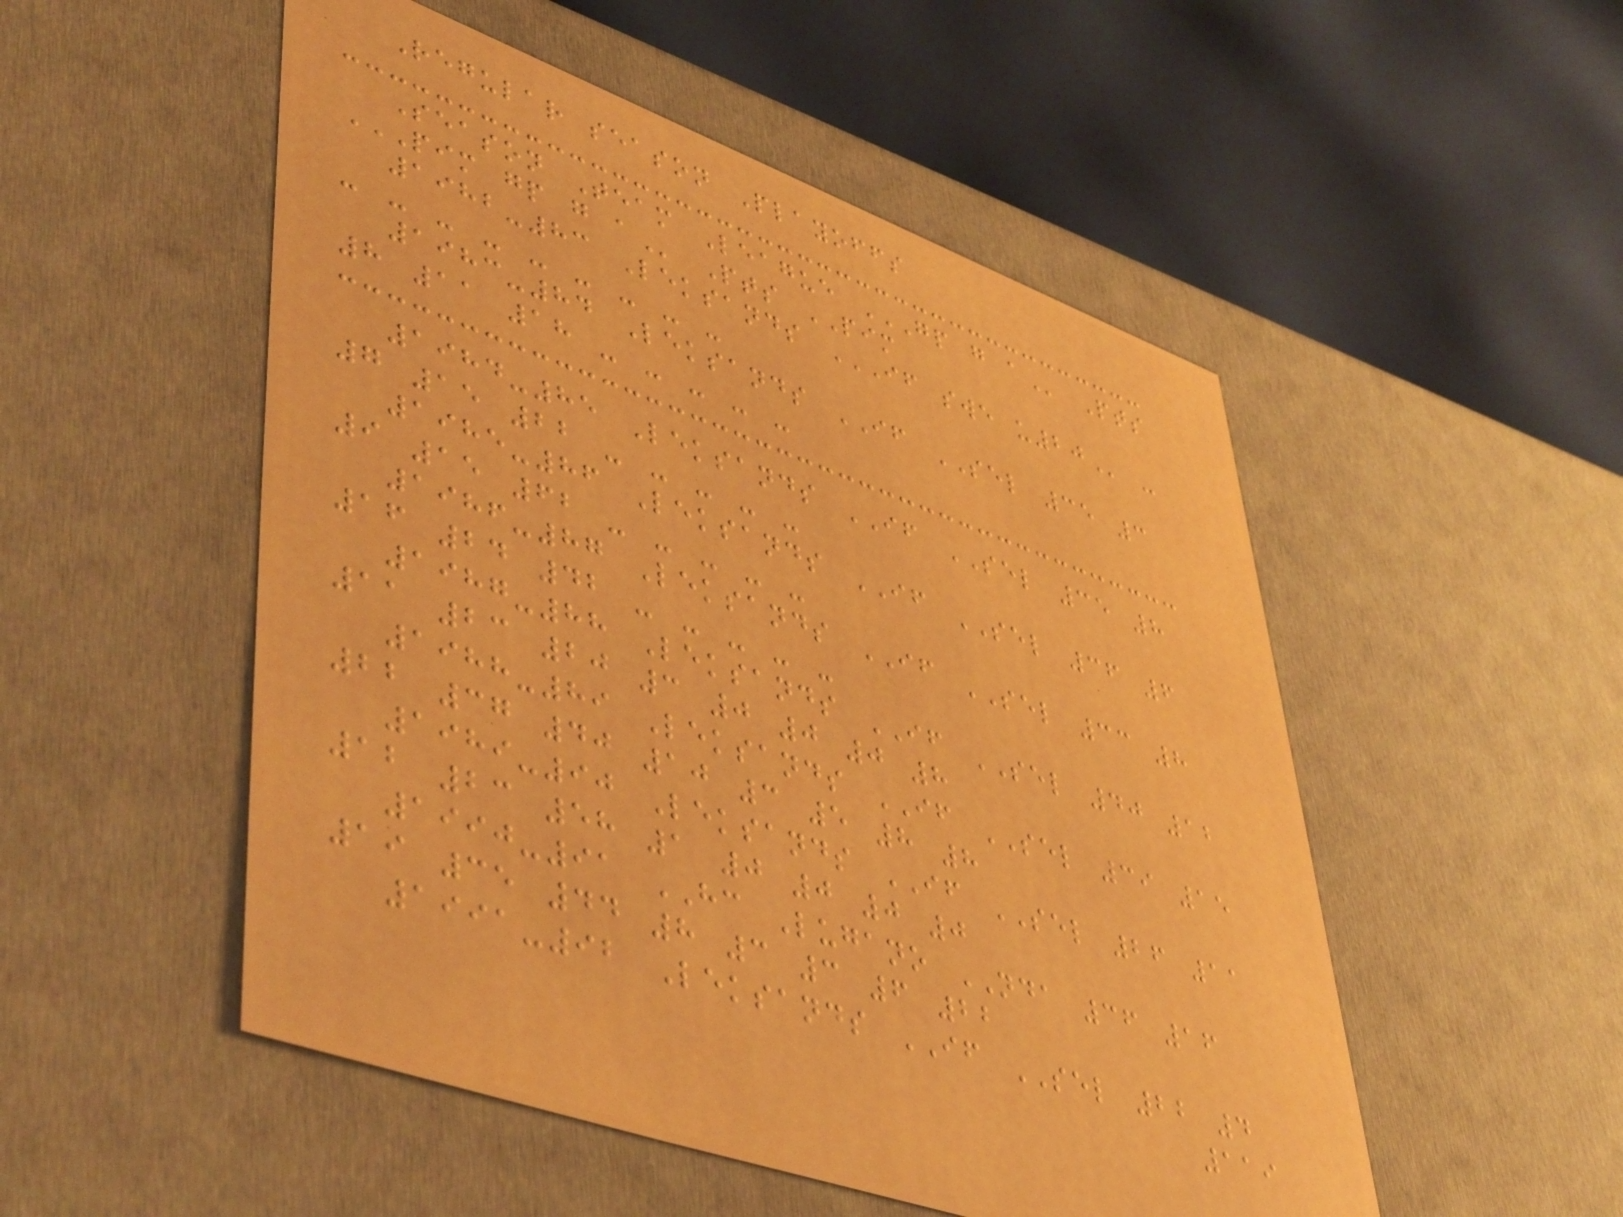Regular season Playoffs
Season Team League GP G A Pts
PIM GP G A Pts PIM
1982-83 Leksands IF SWE U20 -
- - - - - - - - -
1983-84 Leksands IF SEL 35 3
8 11 18 - - - - -
1984-85 Leksands IF SEL 35 8
7 15 22 - - - - -
1985-86 Leksands IF SEL 36 6
9 15 62 - - - - -
1986-87 Leksands IF SEL 33 8
16 24 42 - - - - -
1987-88 Leksands IF SEL 40 12
11 23 20 3 0 0 0 8
1988-89 Leksands IF SEL 39 15
22 37 40 10 3 5 8 8
1989-90 Leksands IF SEL 26 11
12 23 58 1 0 0 0 0
1990-91 HC Lugano NDA 36 16
19 35 44 8 3 3 6 22
1991-92 Leksands IF SEL 22 4
119
